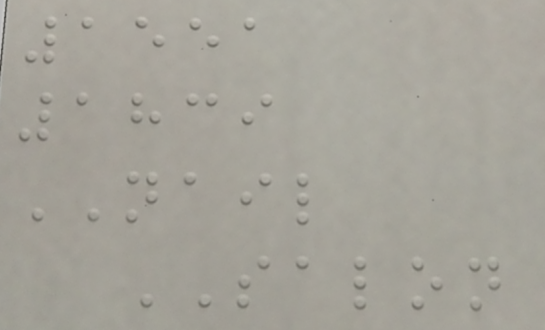1551
1839
NAIL
SALON
